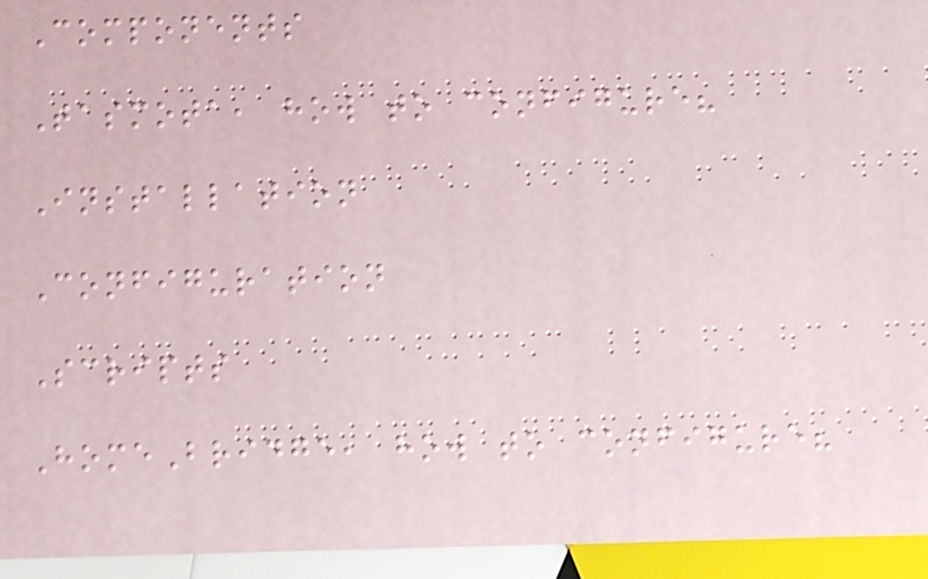Components
Tasmota, how to configure?
Installation
Configuration
Scripts
HomeBridge, how to configure?
